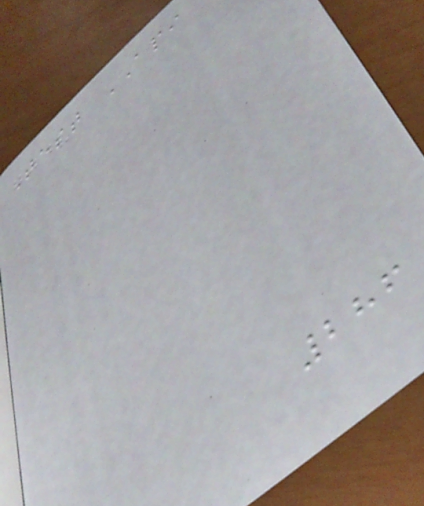Test API
286
